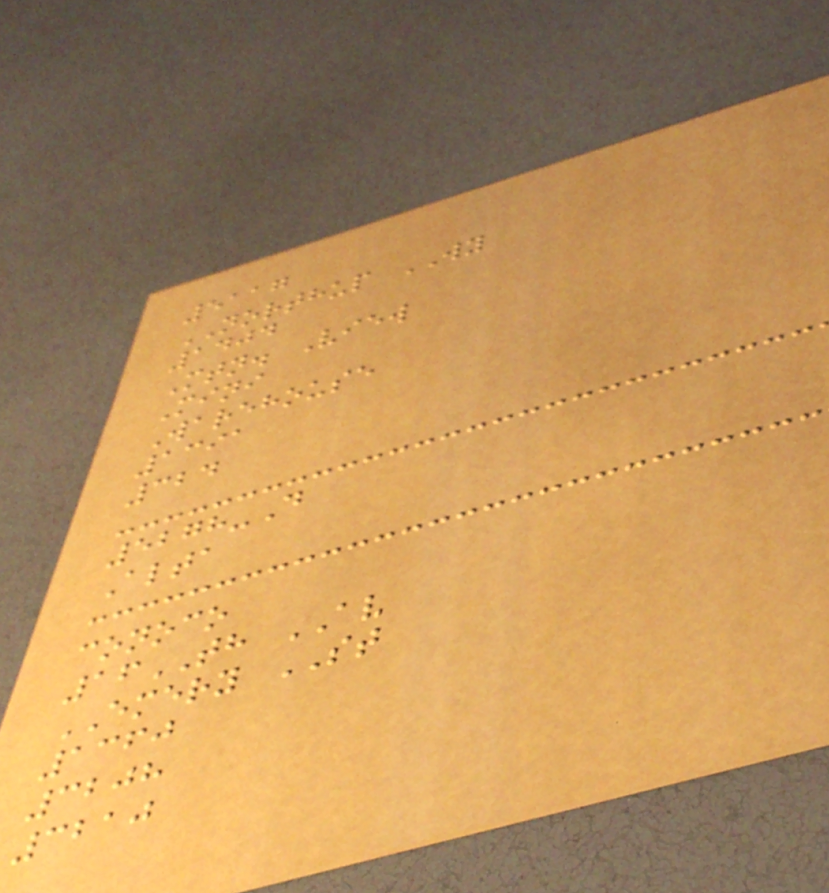5117
NORTHUP WY
1404
Mtn. View
Mini
Warehouse
1391
324
5278-D
Alta
conoco
16TH AV
EMERY ST
1360
3208
3210
